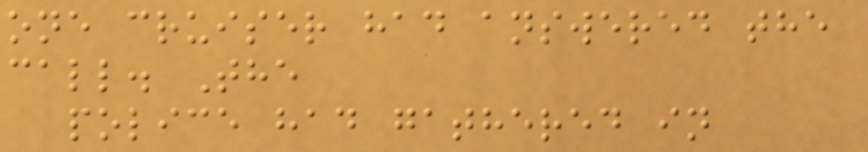one cruiser had answered the
call. The
police had gathered in
